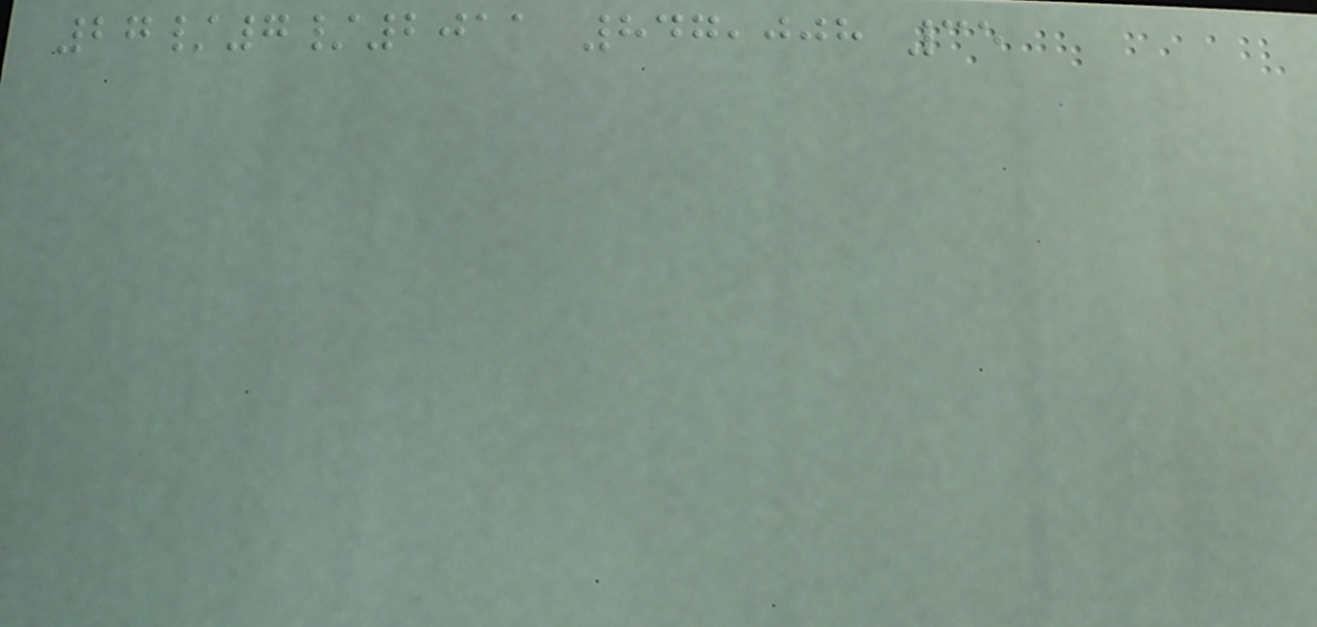27/7/2011 847,008 35
